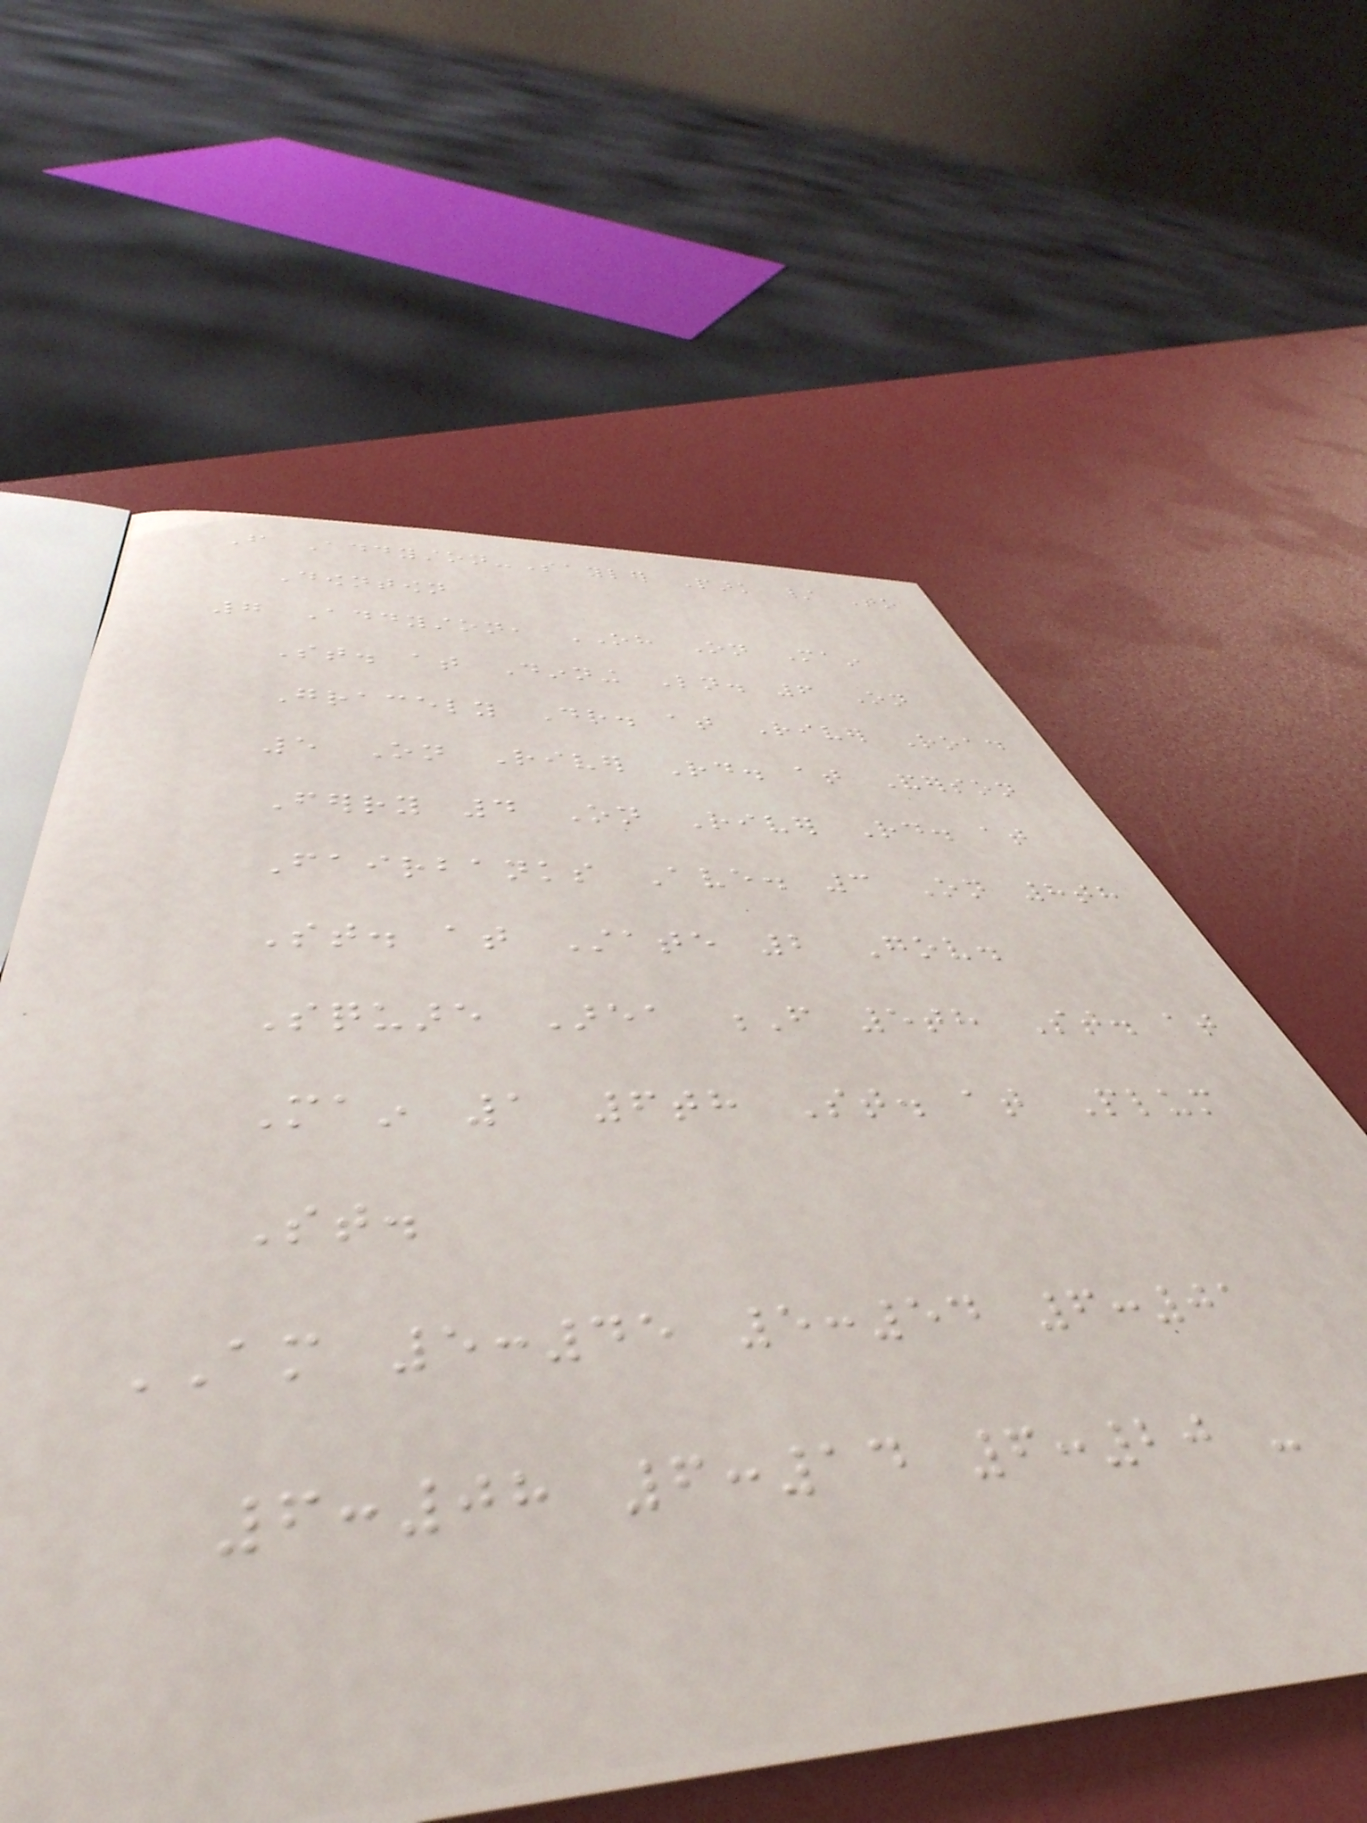From Addyston-Sayler Park / To
Downtown
7 Addyston, OH On Main
St. at Dinning Ln. 6 On
Gracely Dr. at River Road
5 On River Rd. at Anderson
Ferry 4 On River Rd. at
Fairbanks Ave. 3 On 8th
St. at State 2 Gov.
Square Area F 5th St. at
Main 1 6th St. at Plum
St.
AM 5:45 5:54 6:01
6:08 6:14 6:20 -
